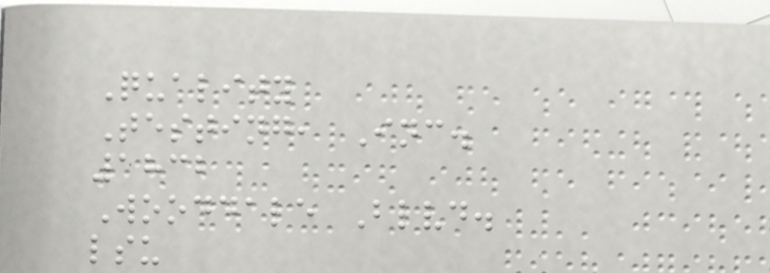Quality
Testing, Inc.
1832
Wooddale Blvd.
lsu
